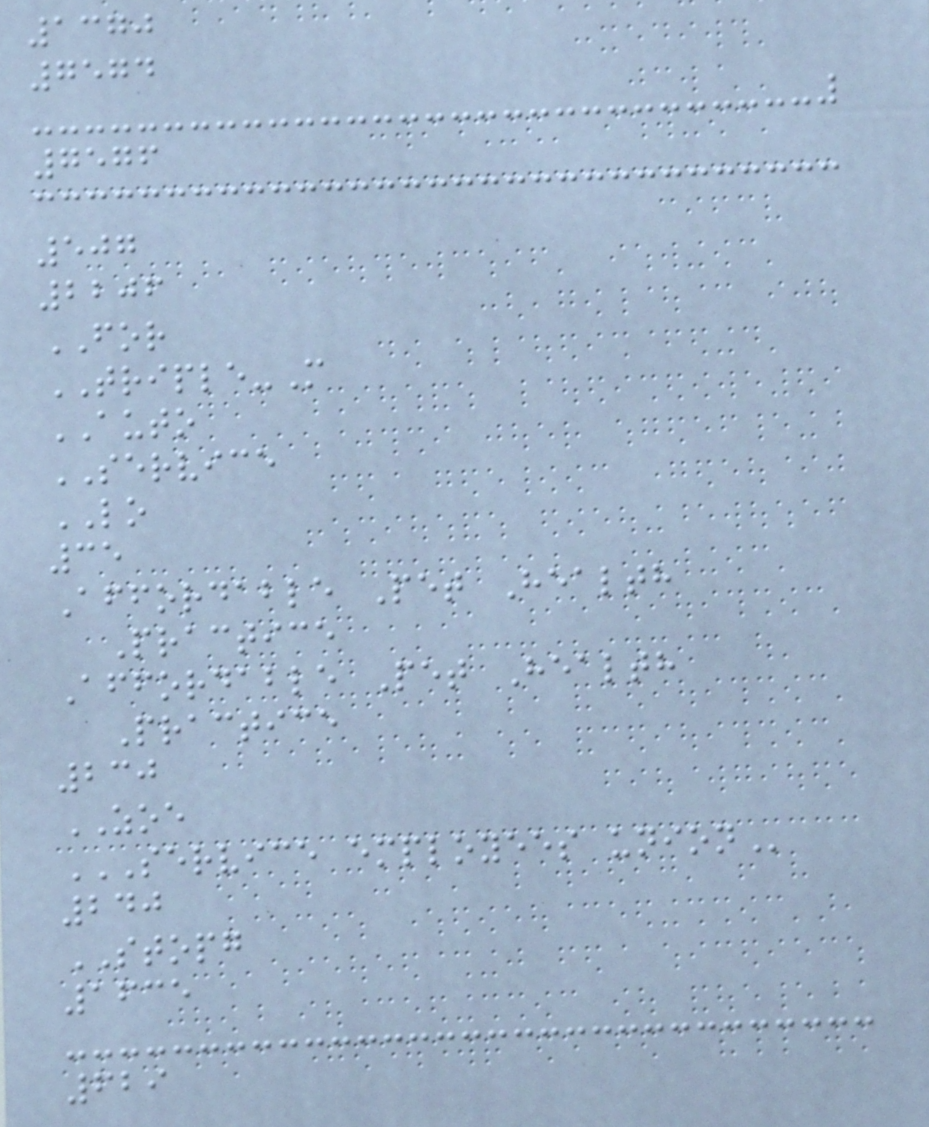1370
7574
7576
507
2206
FOR
TRIPLE-M
AUTO
SERVICE
LO
35
Affordable Pet Health
Practice
Affordable Pet Health
Practice
230
ZOE
SERVICE EMPLOYEES UNION
240
STOPG
1635
629
